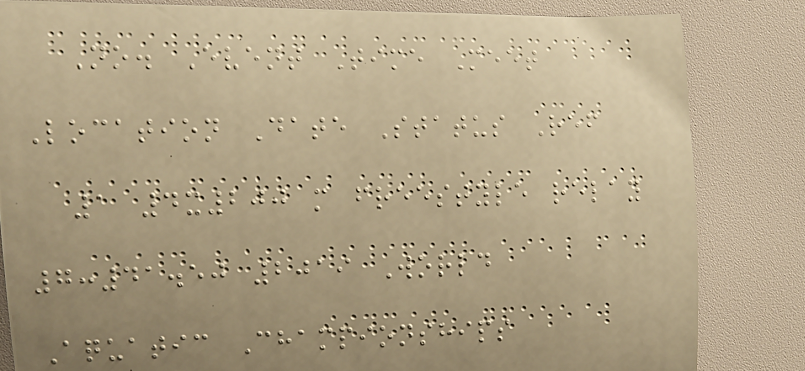No. Event Time Meet
Location Date Status Ref
1 4x200 m freestyle relay
7:41.50 2019 World
Aquatic Championships
